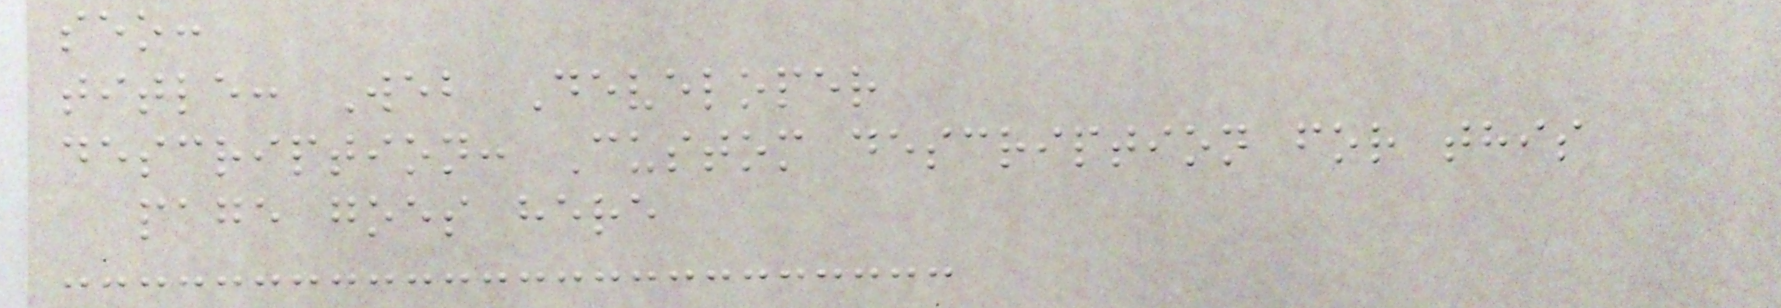seo:
title: Web Developer
description: Custom description for this
page goes here
